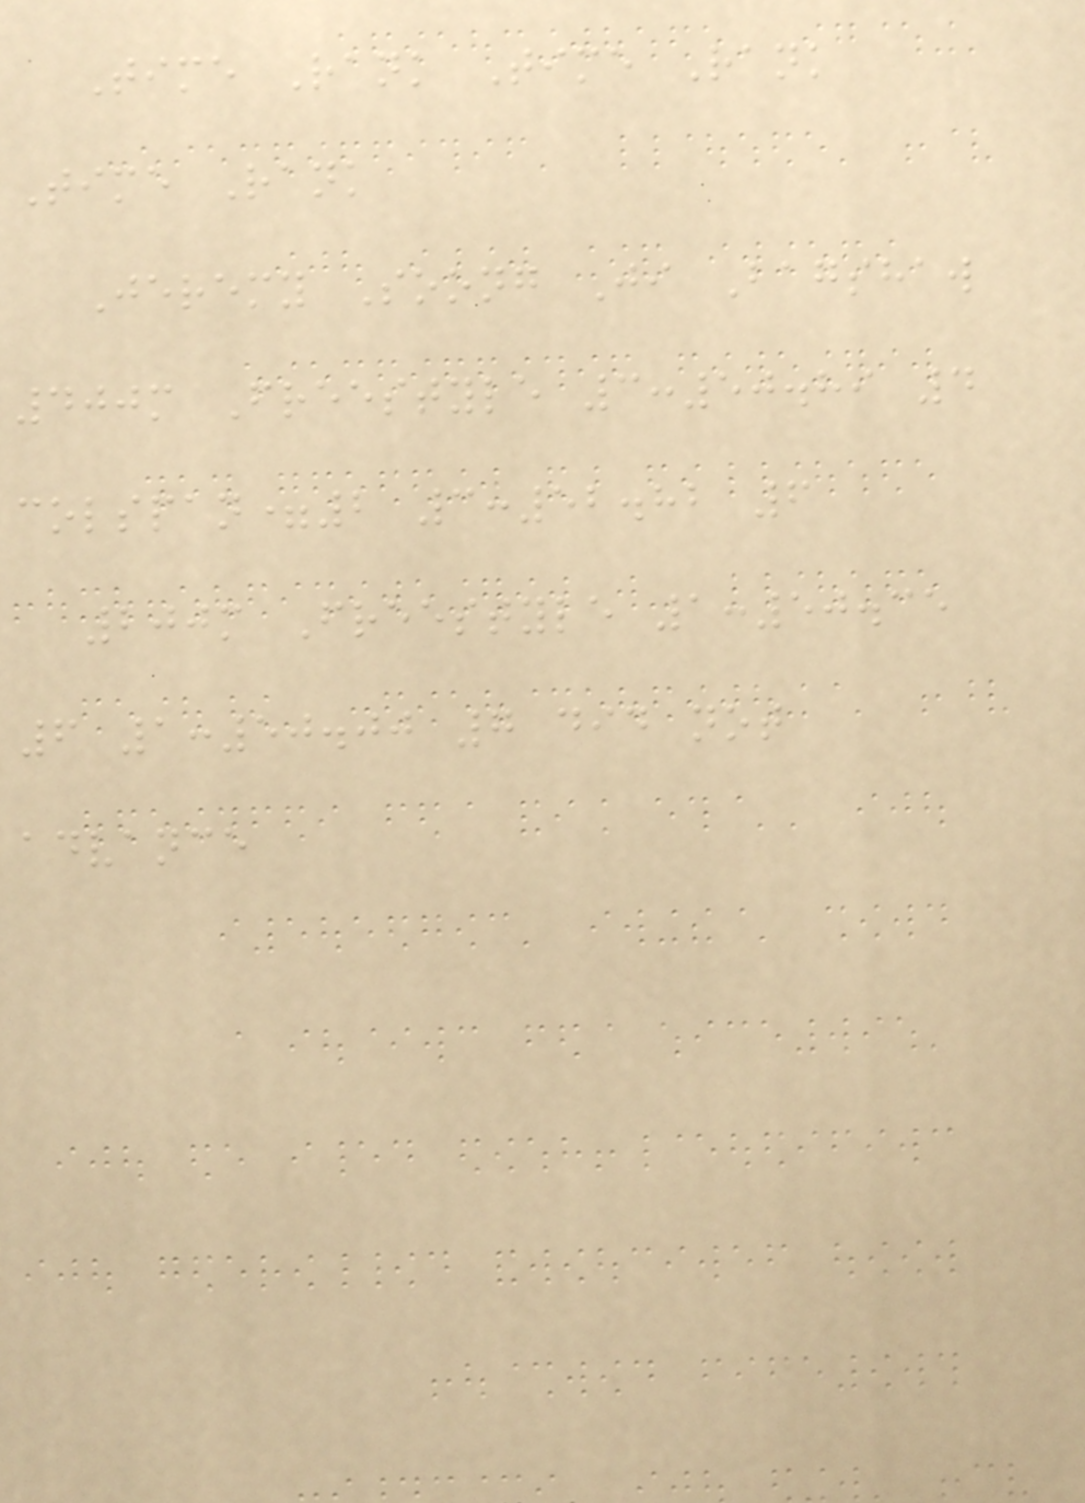Time Rank Time Rank
Time Rank
Jeremy Soong Ji Bagshaw
400m Freestyle 3:50.89 4
colspan=2 3:52.82 6
200m Freestyle 1:50.35
6 1:50.00 7 did not
advance
